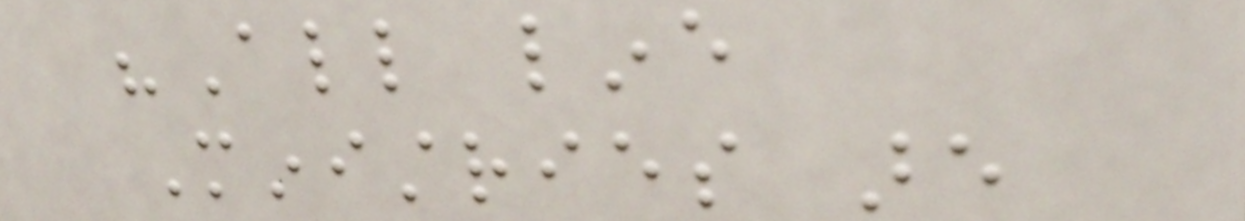"All line
Ministries are
